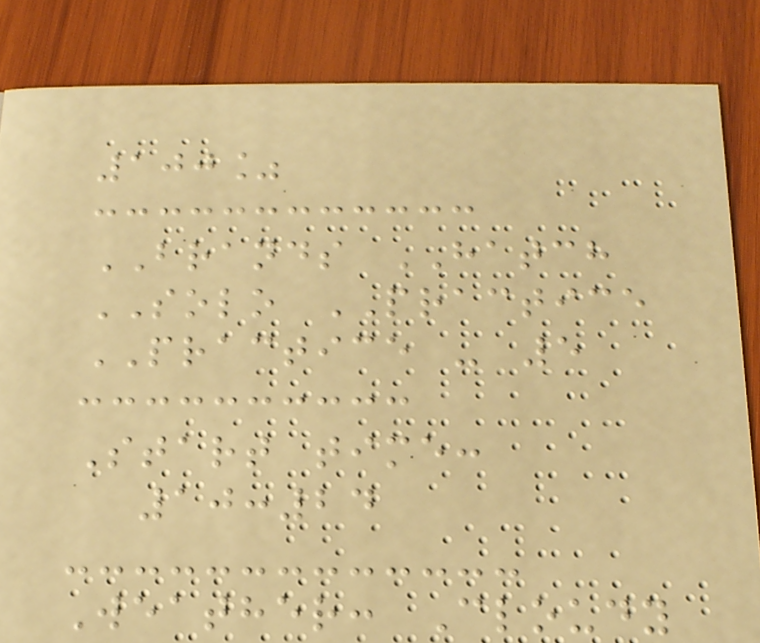100%
BRANDS HATCH
SOLO PRACTICE
PRACTICE - 5
Start time:
10:24
Weather: Cloudy
